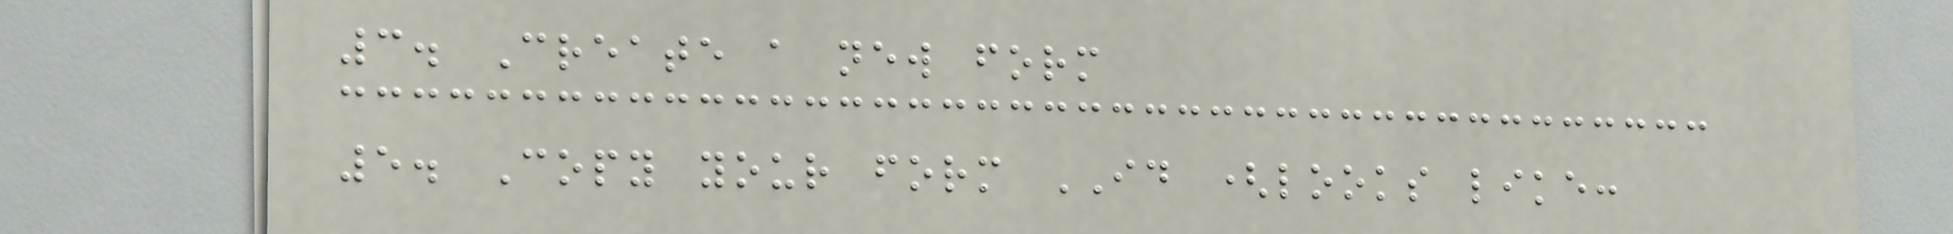3. Create a new form
5. Copy your form ID (looks like:
